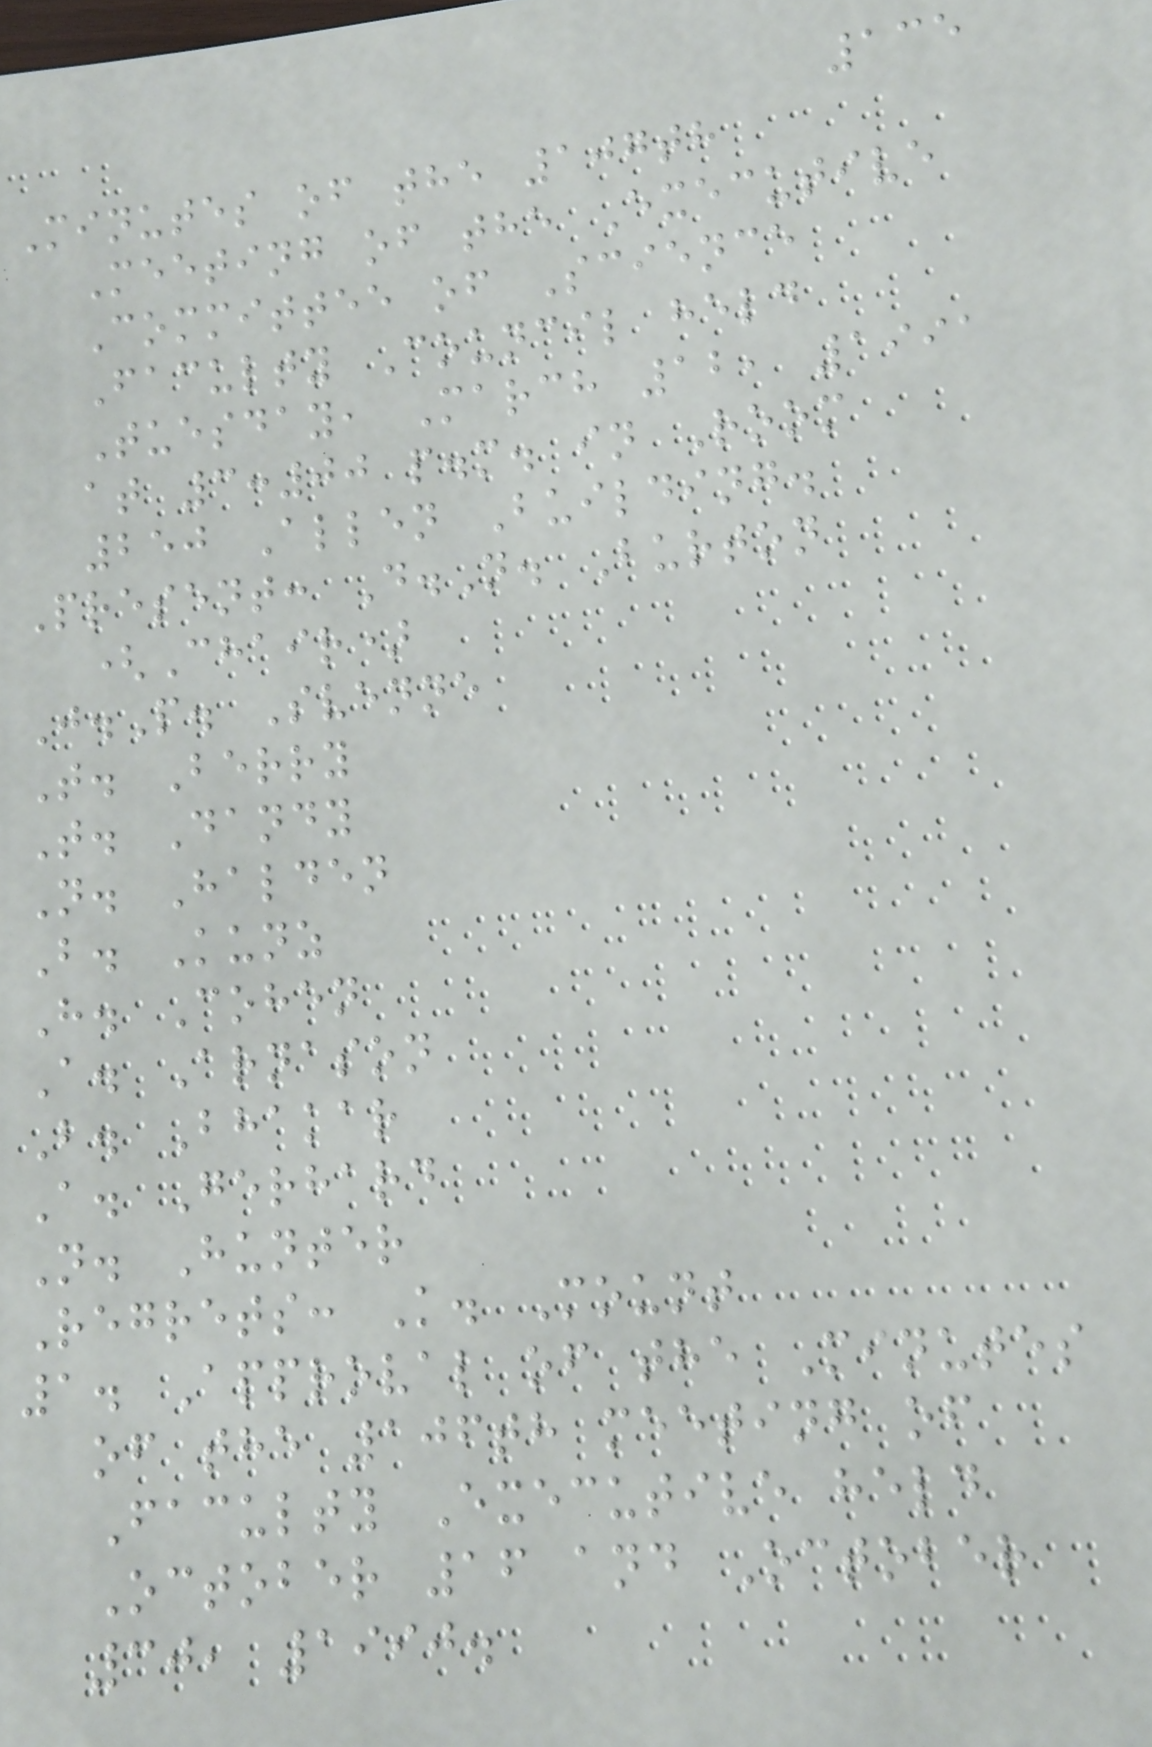135
Minutes of the 107th
Meeting of the Executive
Committee of Science
Faculty Council held
Tuesday, March 12, 1991
at 3:00 p.m. in Room
250 Allen Building.
Present: D.N. Burton
(Chair)
J.P. Svenne
T. Berry
T. Dandy
N. Halden
B. Kunz
H. Cohen
A. Arnason
B. Bhakar
A. Gerhard
N. Hunter
Regrets: K. Mount
1. Approval of the Minutes
of the 106th meeting of
Faculty Executive held
October 16 and October
30, 1990.
